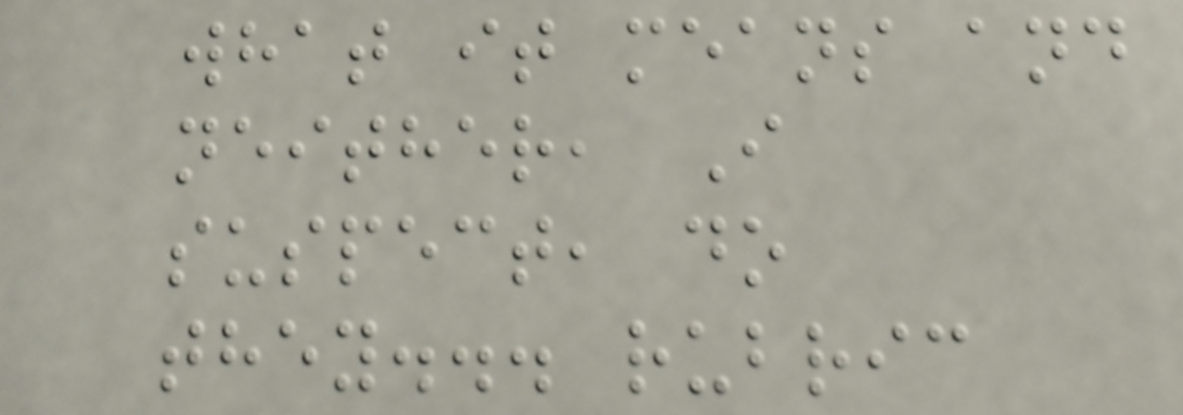what it means and
neither, I
suspect, do
they... rubric
